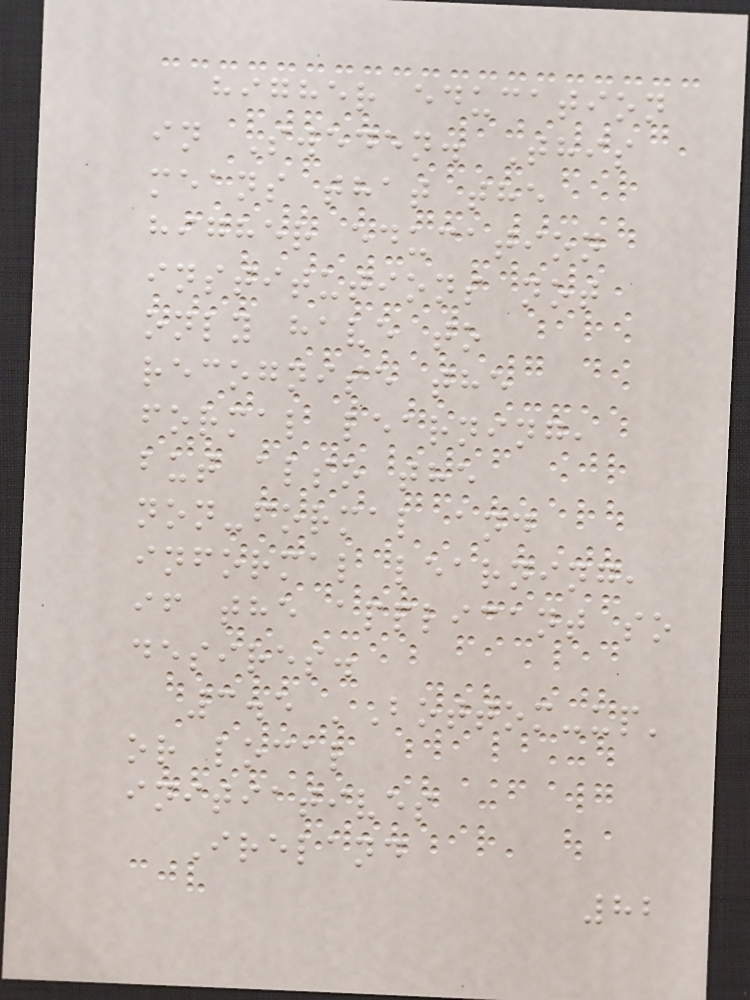higher education
in Sweden. This
means that the
higher education
institutions not
only have to
recognise the
formal learning,
but also the
non-formal and
informal learning,
if the applicant so
desires.
3.5 'Bottom-up'
or local
initiatives
Ireland
82
